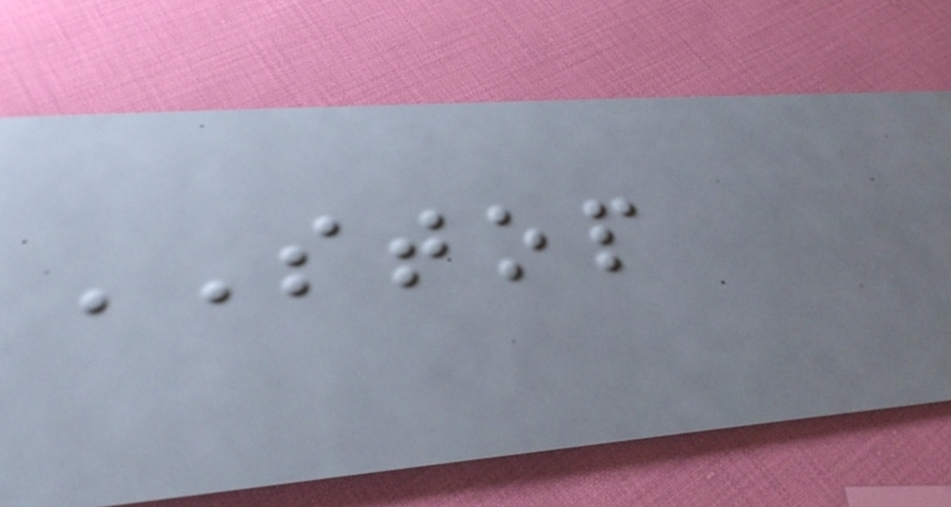STOP
